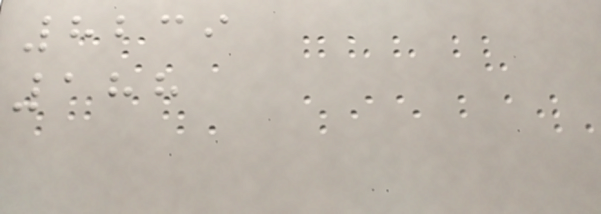8239
188
